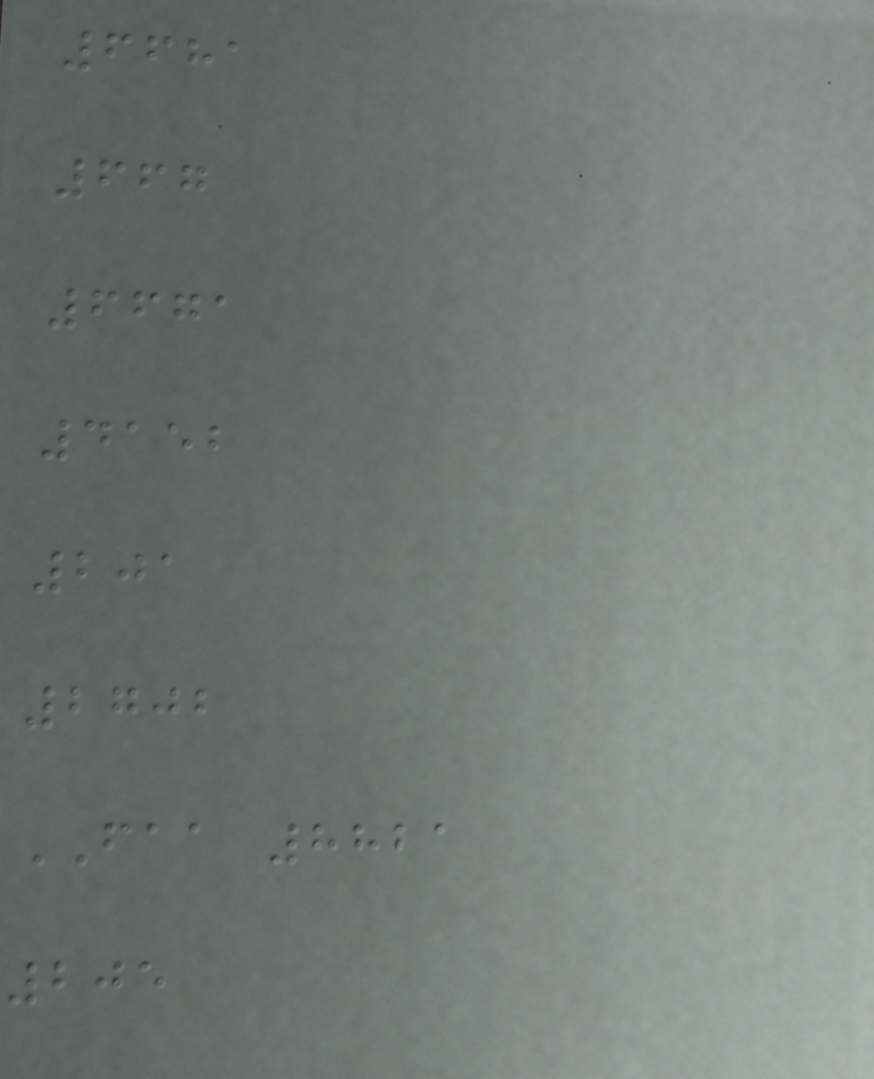6681
667
6671
4152
201
2702
FAA 8821
205
